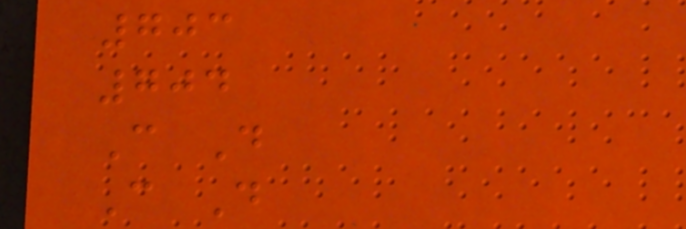703
704
C D
C D
